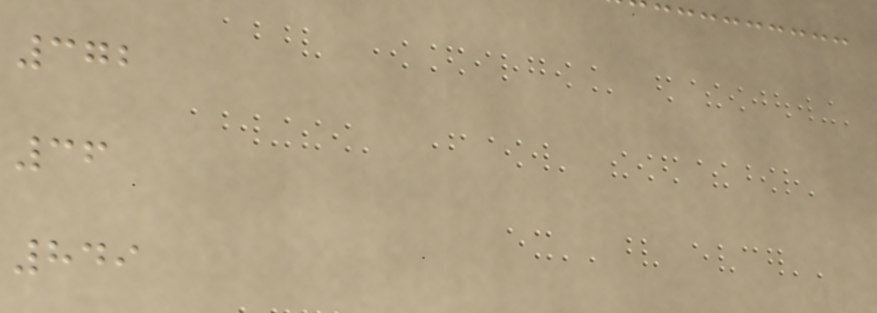372
36
849
